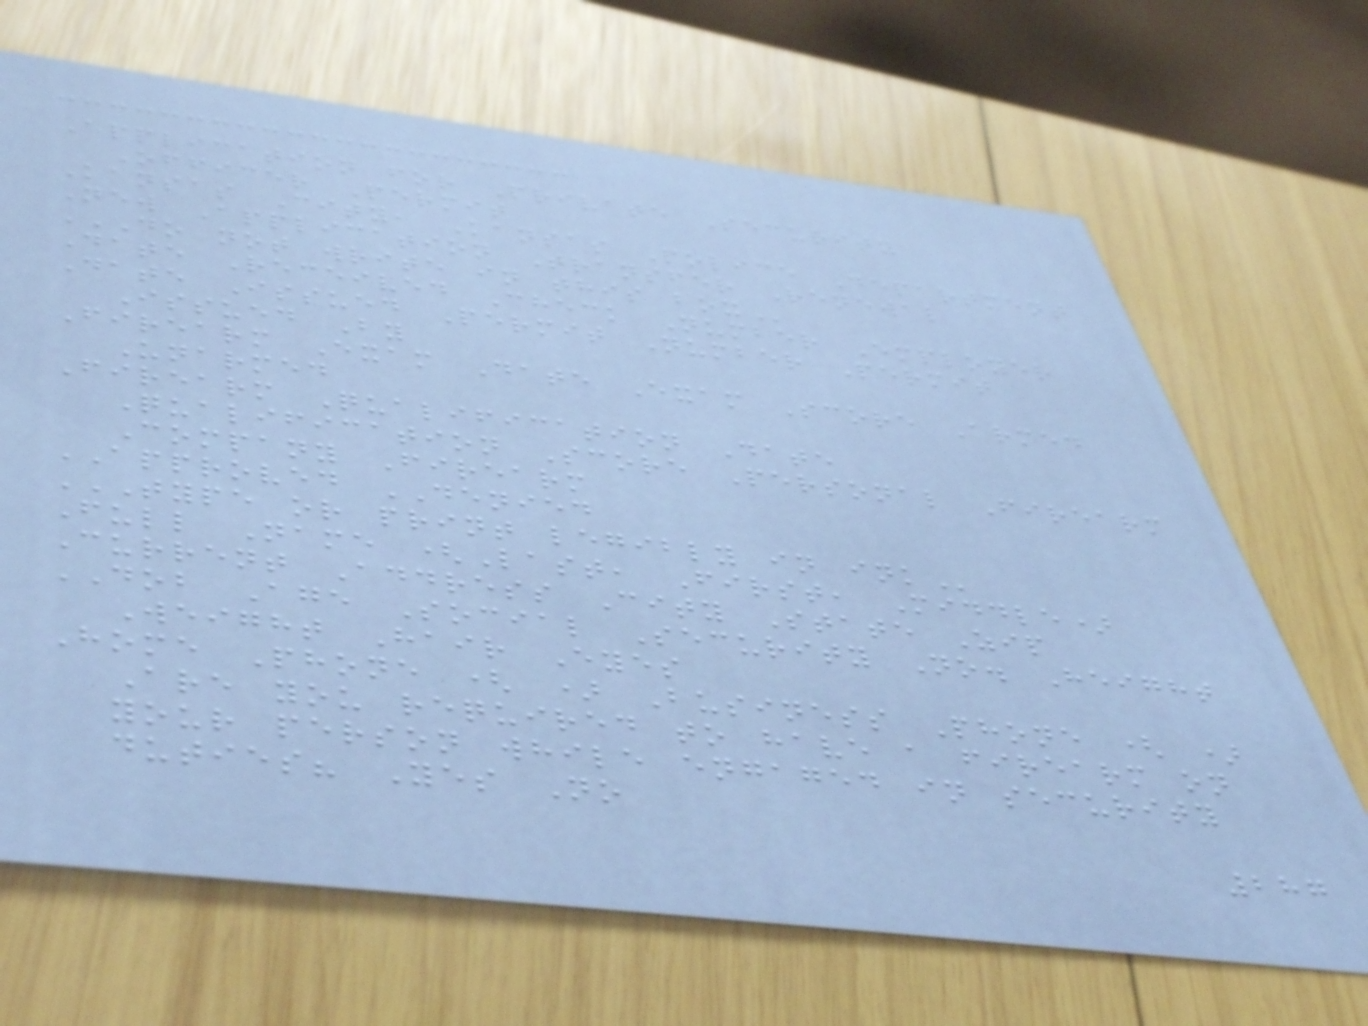Application for Private Security
Officer Permit
Kansas City, Kansas Police Department
New Application Transfer Renewal
DO NOT WRITE IN THIS BOX
Date Received Check Number Employer
Date Issued Permit Number Permit
Issued By
Firearm Exam Date Exam Score Armed
Unarmed
Firearm Qualification Date
Qualification Score Personal Firearm
Company Firearm
APPROVED DENIED
TYPE OR PRINT LEGIBLY IN INK
Full Name (Last, First, Middle)
Current Address City State Zip
DOB Age Social Security No. Height
Weight Hair Eyes
Home Phone ( ) Business Phone ( )
Are you required to have a firearm on
your person while engaged in security
duties? Yes No
287
